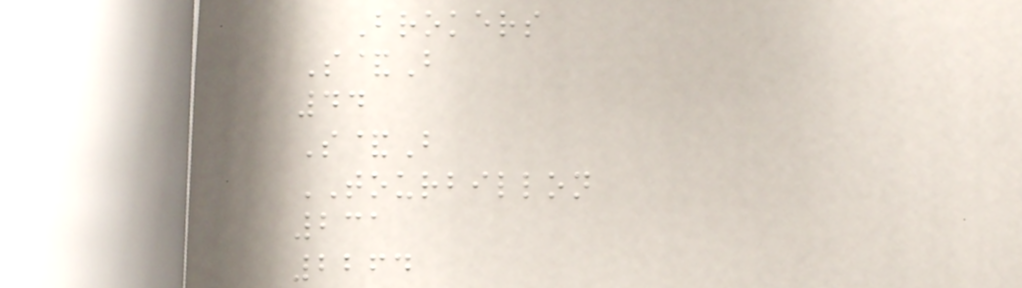Brokers
S&B
44
S&B
TOURBILLON
231
2264
